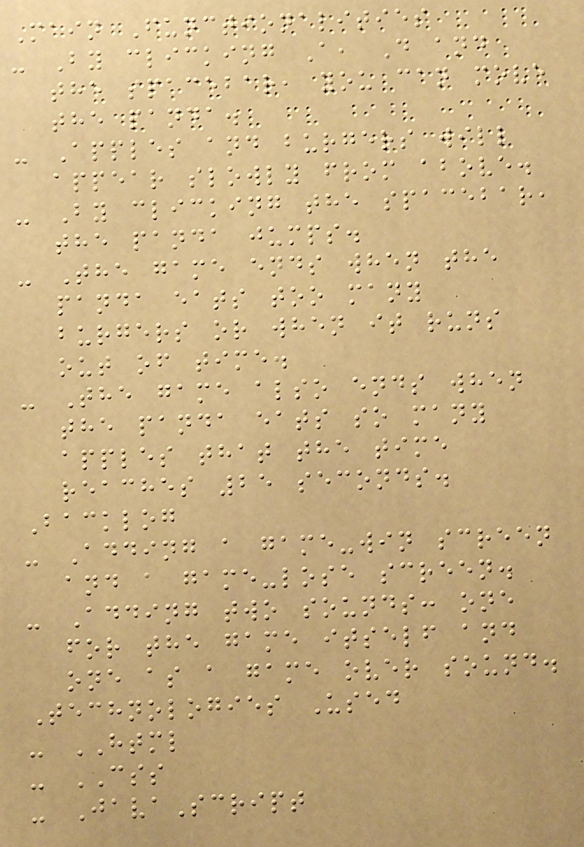Main Functionalities
- By clicking A, D and
the spacebar, you can move
the panda.
- Apples and burgers will
appear slowly from above.
- By clicking the spacebar,
the panda jumps.
- The game ends when the
panda eats too many
burgers or when it runs
out of time.
- The game also ends when
the panda eats so many
apples that the time
reaches 25 seconds.
Backlog
- Adding a game-win screen
and a game-lose screen.
- Adding two sounds: one
for the game itself and
one as a game over sound.
Technologies Used
- HTML
- CSS
- JavaScript
